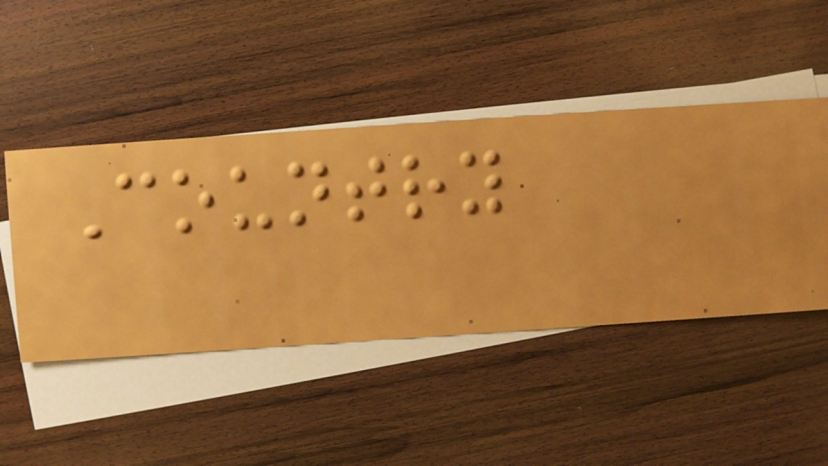Country
